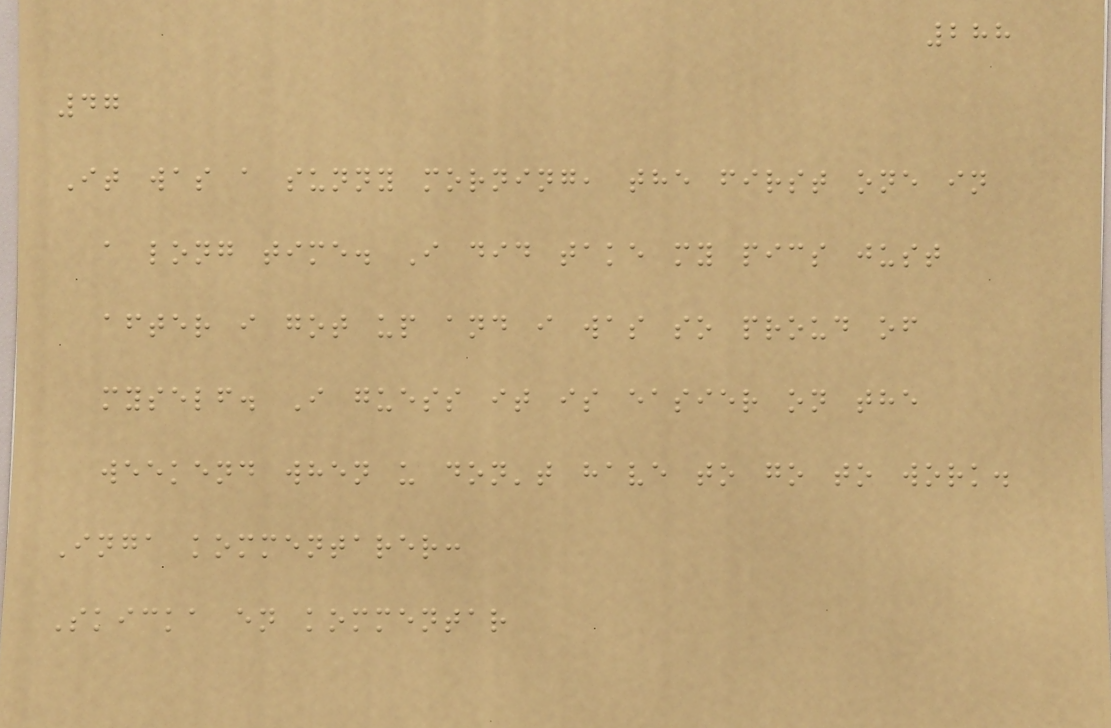288
47
It was a sunny morning, the first one in
a long time. I did take my pics just
after i got up and i was so proud of
myself. I guess it is easier on the
weekend when u don't have to go to work.
Inga kommentarer:
Skicka en kommentar
